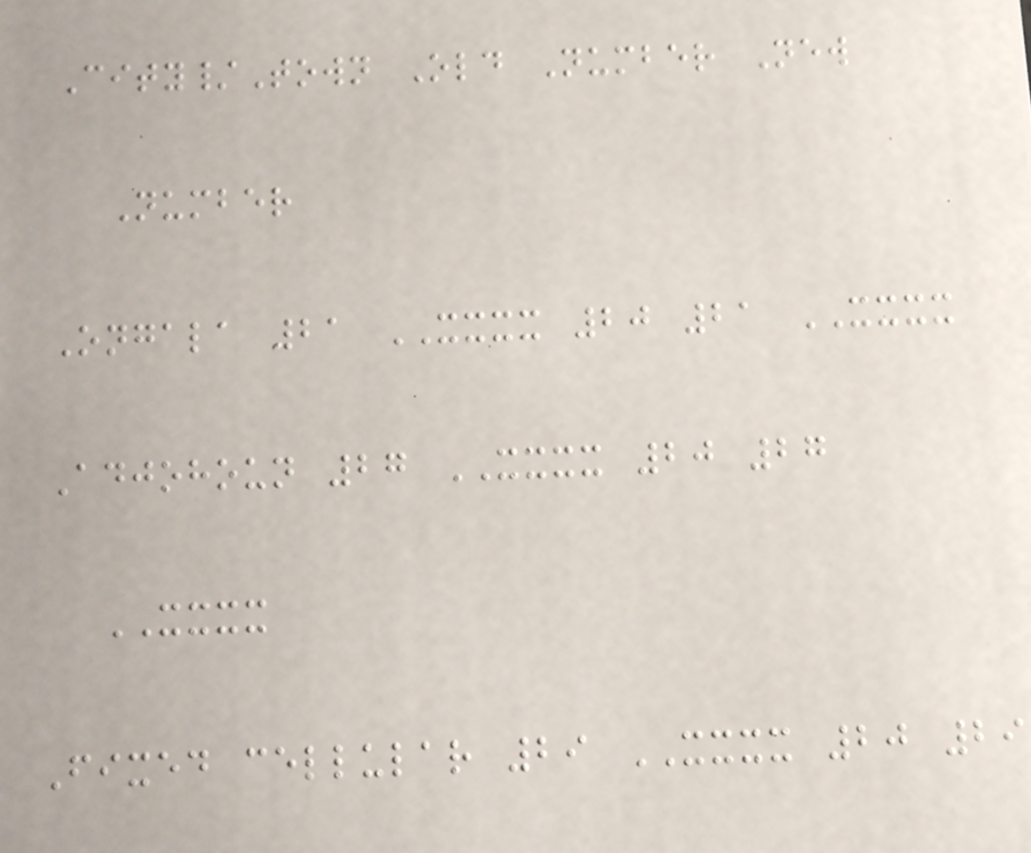City/Town Old Number New
Number
Ongala 21 XXXX 20 21 XXXX
Adjohoun 27 XXXX 20 27
XXXX
Fixed cellular 29 XXXX 20 29
